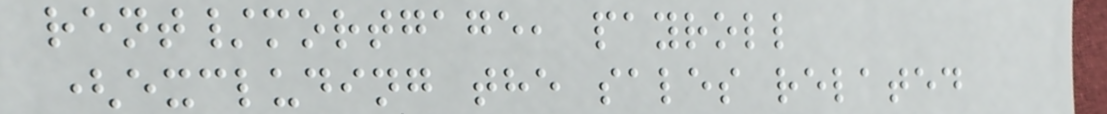rent/mortgage, payroll
(excluding the sales related
